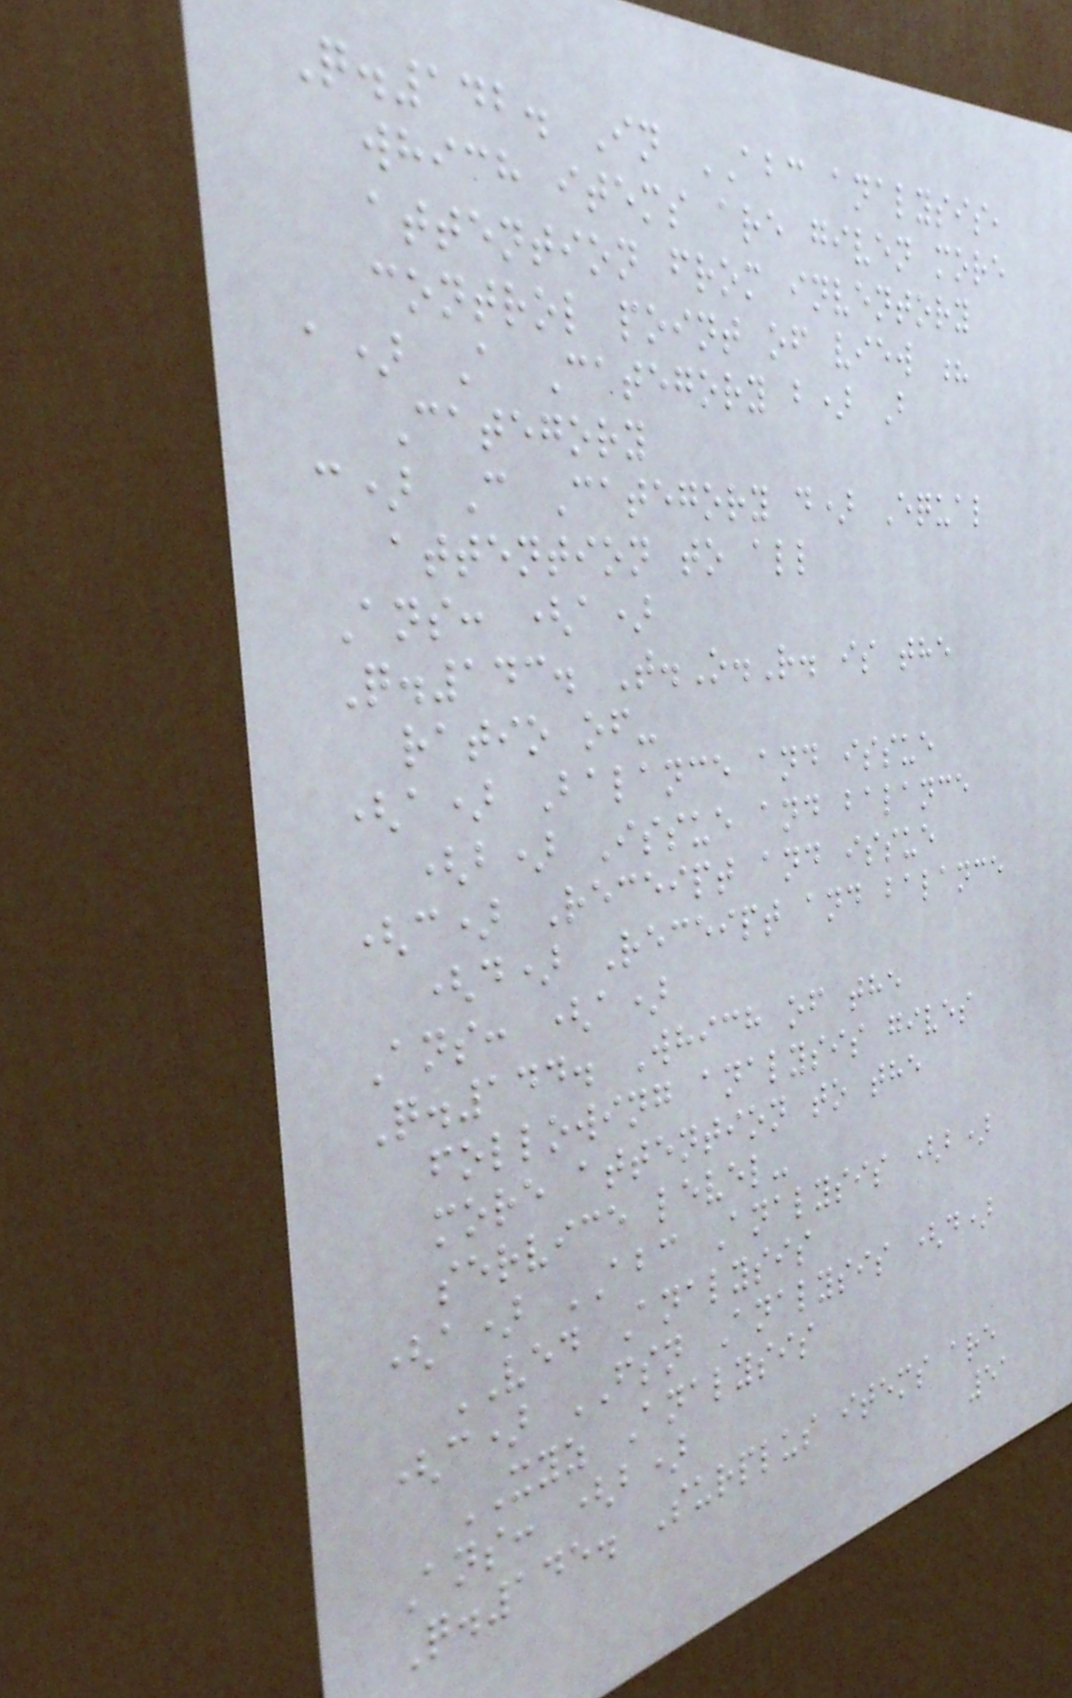Q.142. In ABC analysis,
which items are given more
attention from inventory
control point of view ?
a) A Category b) B
Category
c) C Category d) Equal
attention to all
Ans: (a)
Q.143. T.O.R. is the
ratio of-
(a) Balance and issue
(b) Issue and balance
(c) Receipt and issue
(d) Receipt and balance
Ans: (a)
Q.144. Which of the
following analysis gives
more attention to the
service level-
(a) ABC Analysis (b)
VED Analysis
(c) FSN Analysis (d)
XYZ Analysis
Ans: (b)
Q.145. Surplus items are
51
